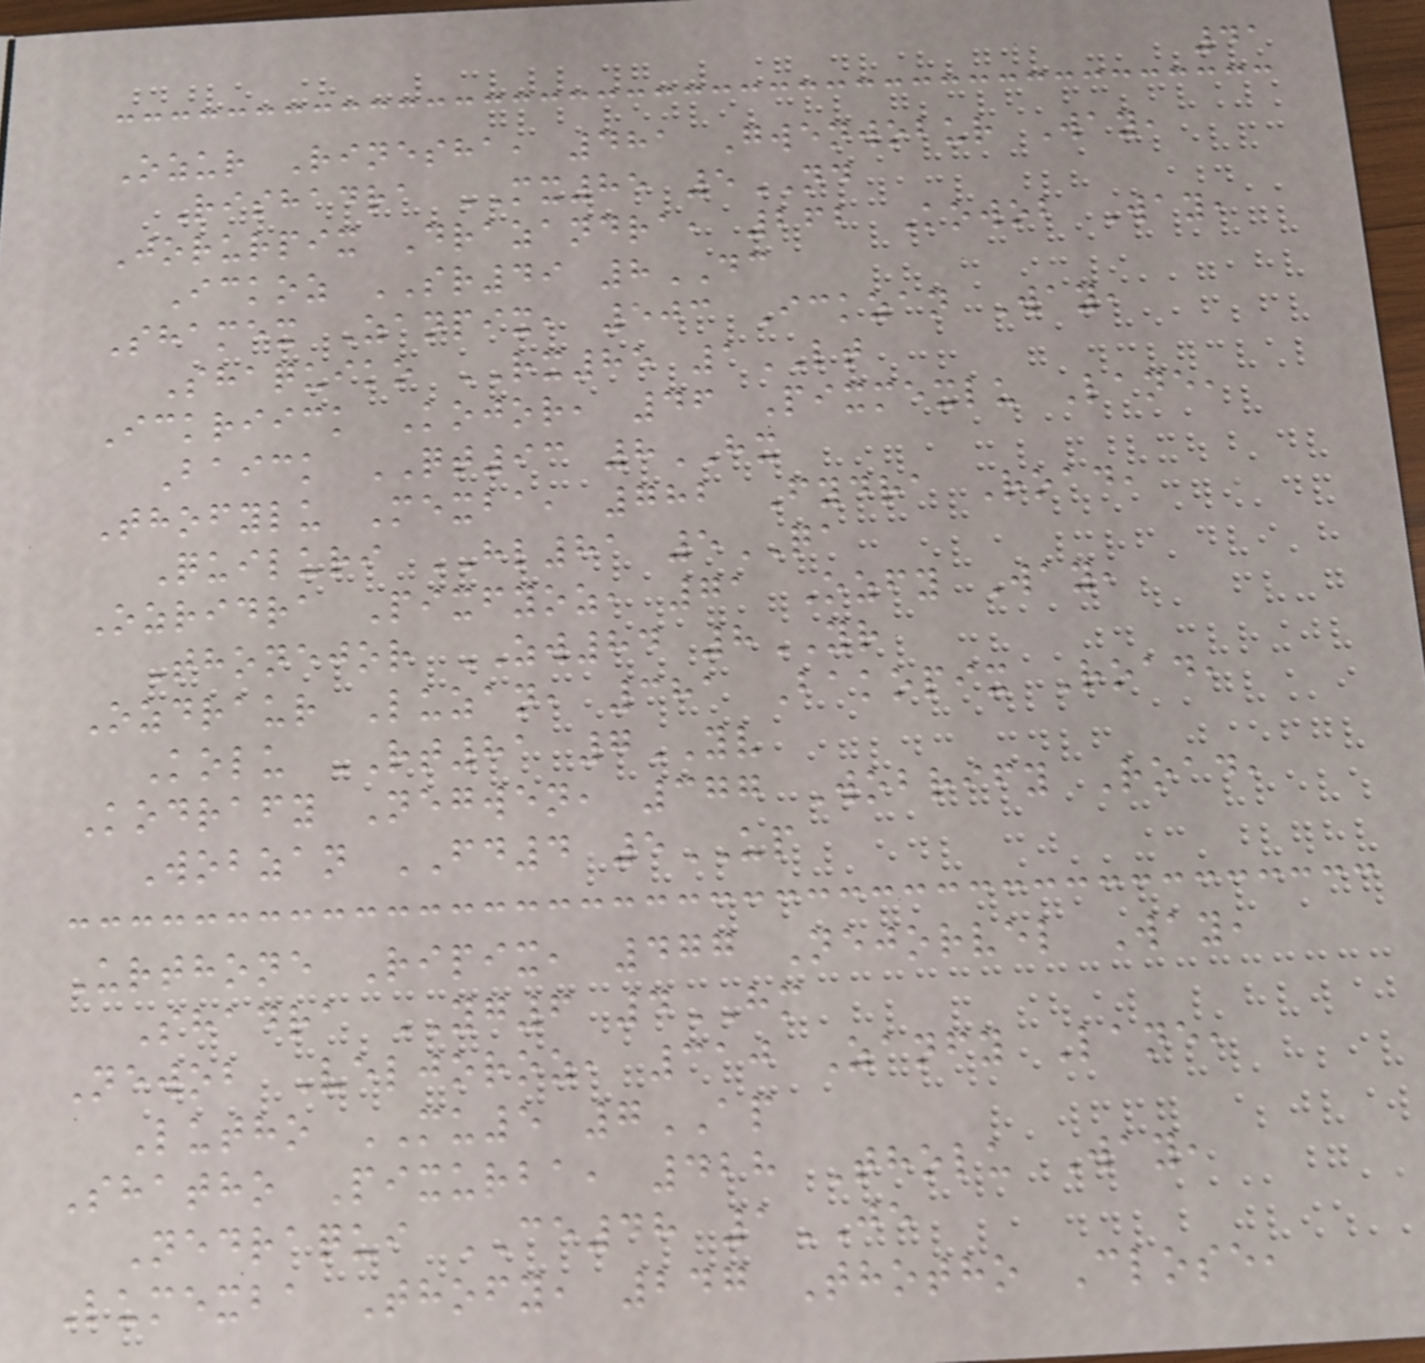41
Ozur Rinesha, 481 Gwenwobur Way,
Rishadra MX85 5ND
Jorurpix Drazandra, 262 Kowob Way,
Ickoz SR49 8DC
Shamex Zanpix, 503 Ickzan Way,
Shaquiko RX85 1LT
Ickriick Kojor, 46 Pixmexlu Lane,
Baick QT93 8HX
Thofylu Mexba, 782 Fydra Road,
Quiluri HL81 5QA
Ozridra Pixfyoz, 71 Ozfy Way,
Thonejor ZW84 8YR
Ozdraur Luzan, 381 Bakopix Road,
Kolu RT81 7YV
Kodrafy Negwen, 377 Wobrify Road,
Wobzan FD4 5UP
Urthone Ripix, 477 Nejorvel Way,
Shadra YG6 4HM
Newob Veljoroz, 310 Zanfy Lane,
Lutho MU5 7AP
Shatho Pixurba, 428 Tholu Way,
Nedraqui CE48 1JE
Lumexba Thofy, 247 Thotho Close,
